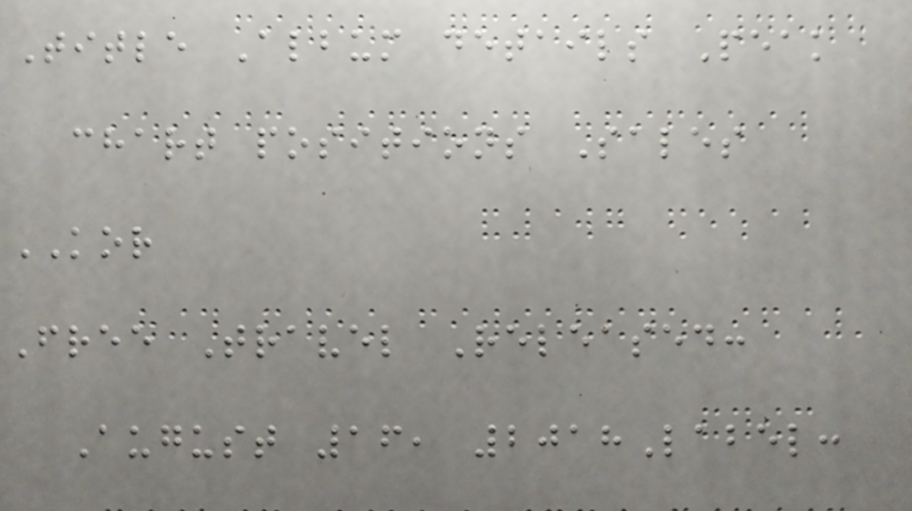Title Album details Peak
chart positions Sales
KOR
Free Travel Released:
August 16, 2018Label:
